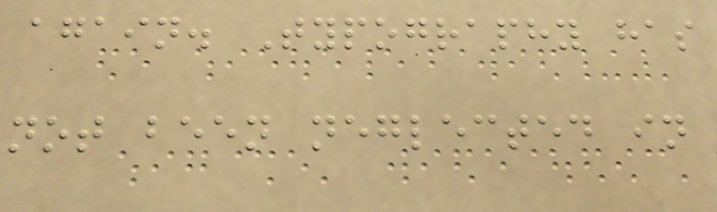again. Typography has
not been neglected in
